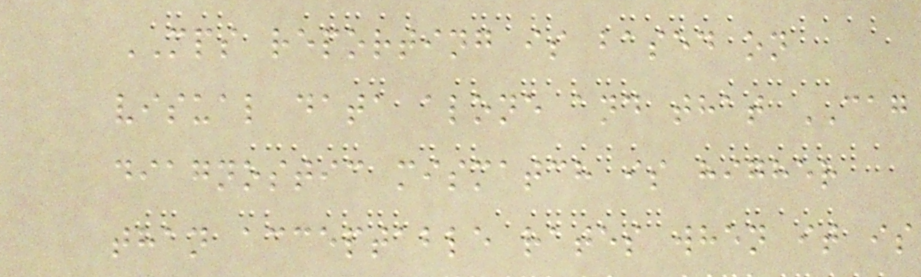MPS reporting is based on
visual data alone and that CAG
diagnostic mismatch is higher
than acceptable rates when it is
